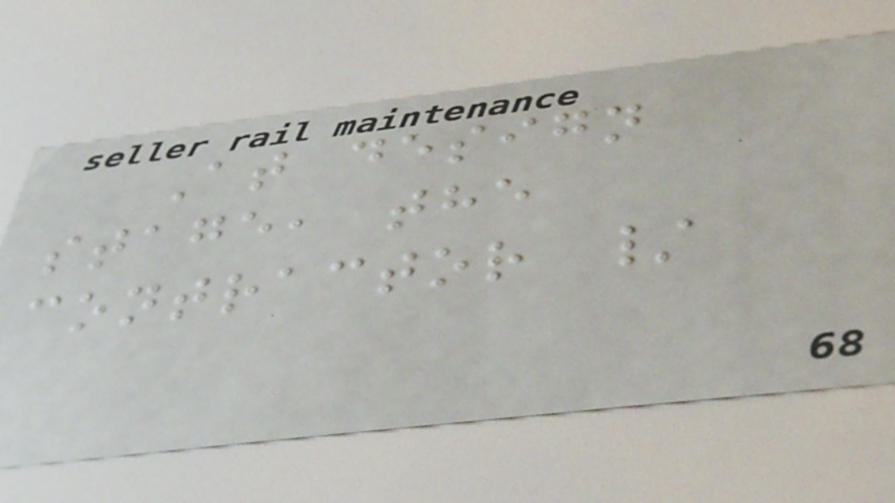At design
stage, the
contractor /
